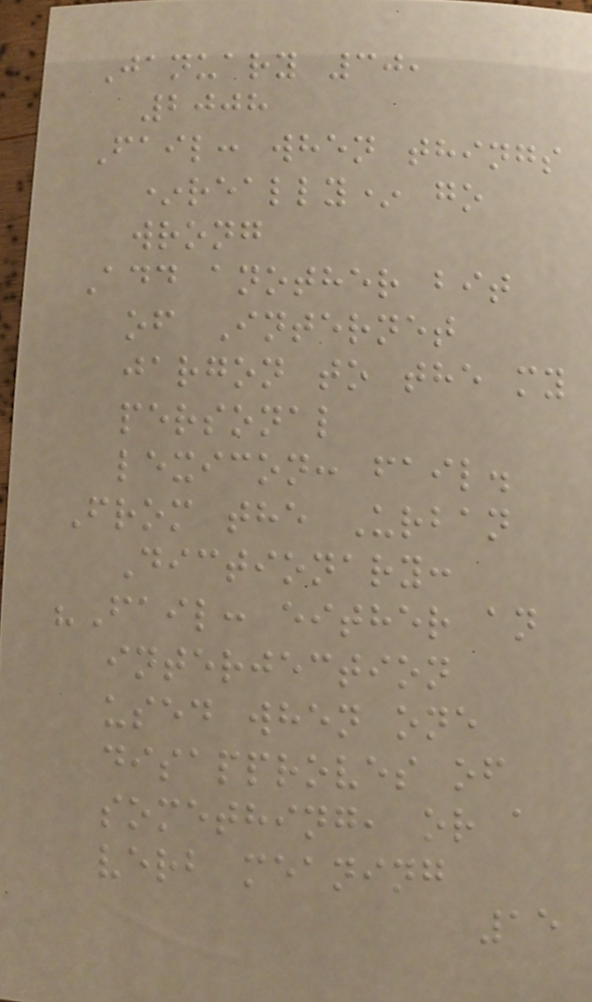January 30,
2008
Fail: when things
*really* go
wrong
Add another bit
of Internet
jargon to the my
personal
lexicon: fail.
From the Urban
Dictionary:
"Fail: either an
interjection
used when one
disapproves of
something, or a
verb meaning
15
